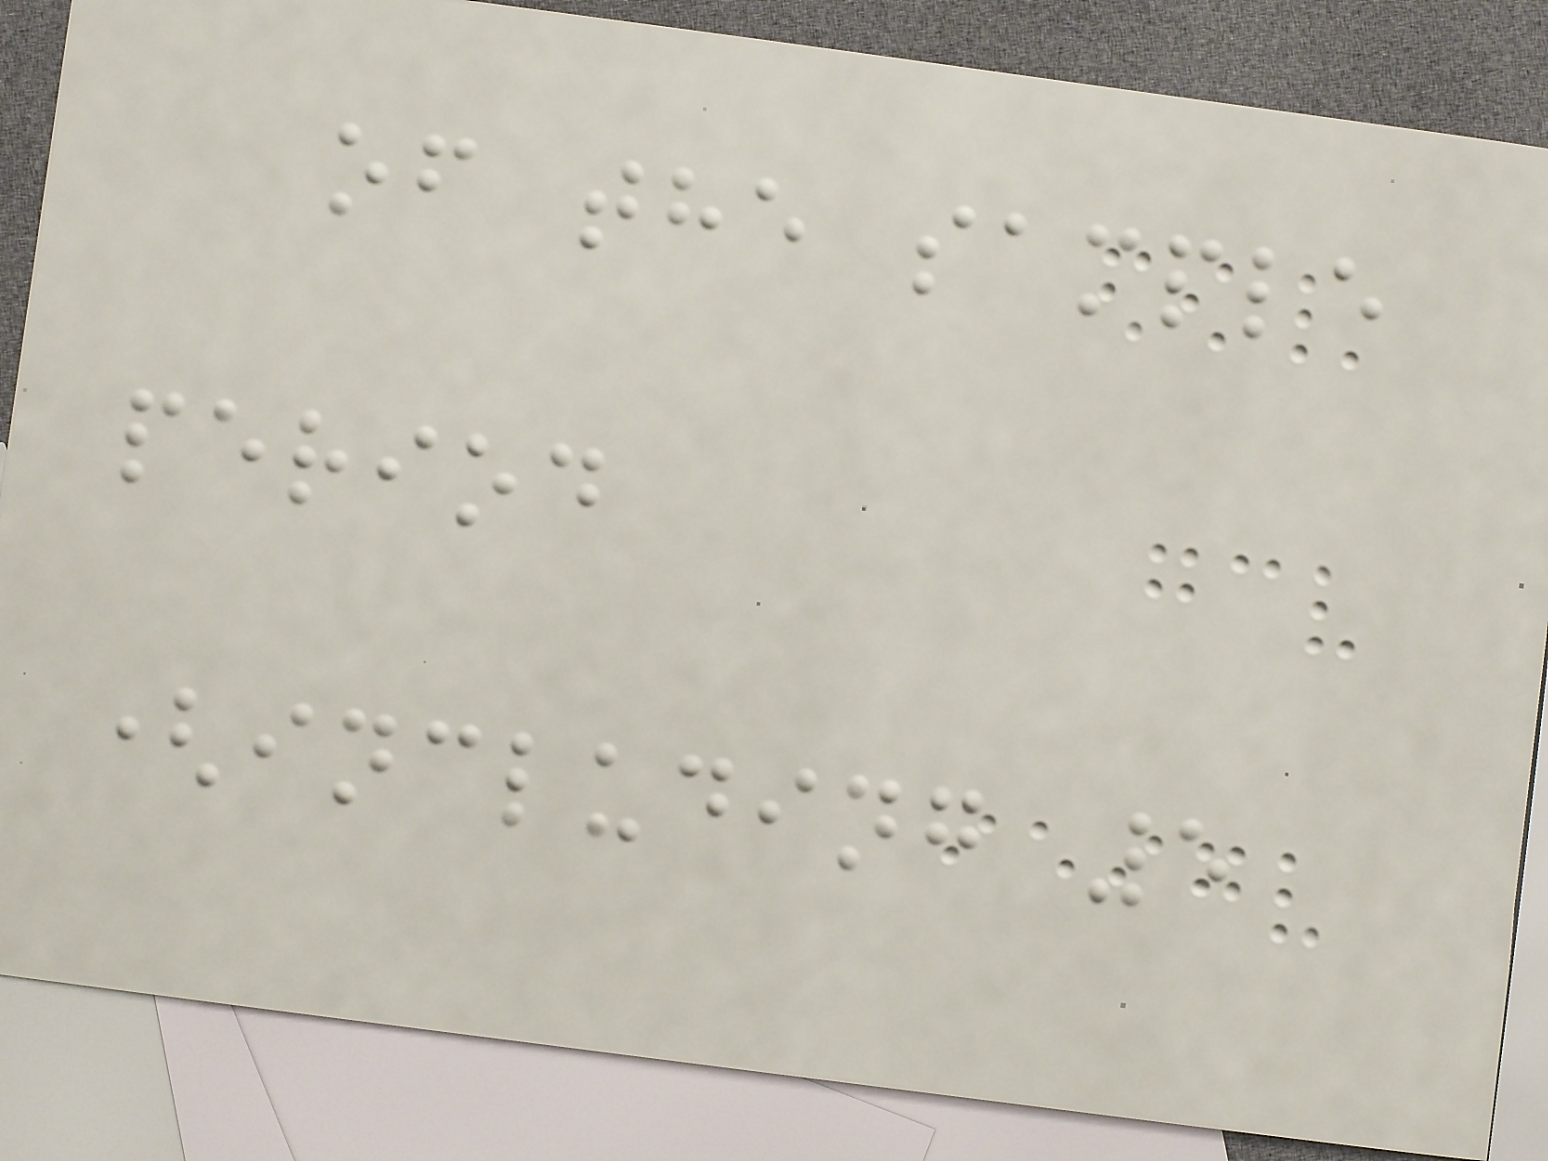of the sample
period
(including 5
